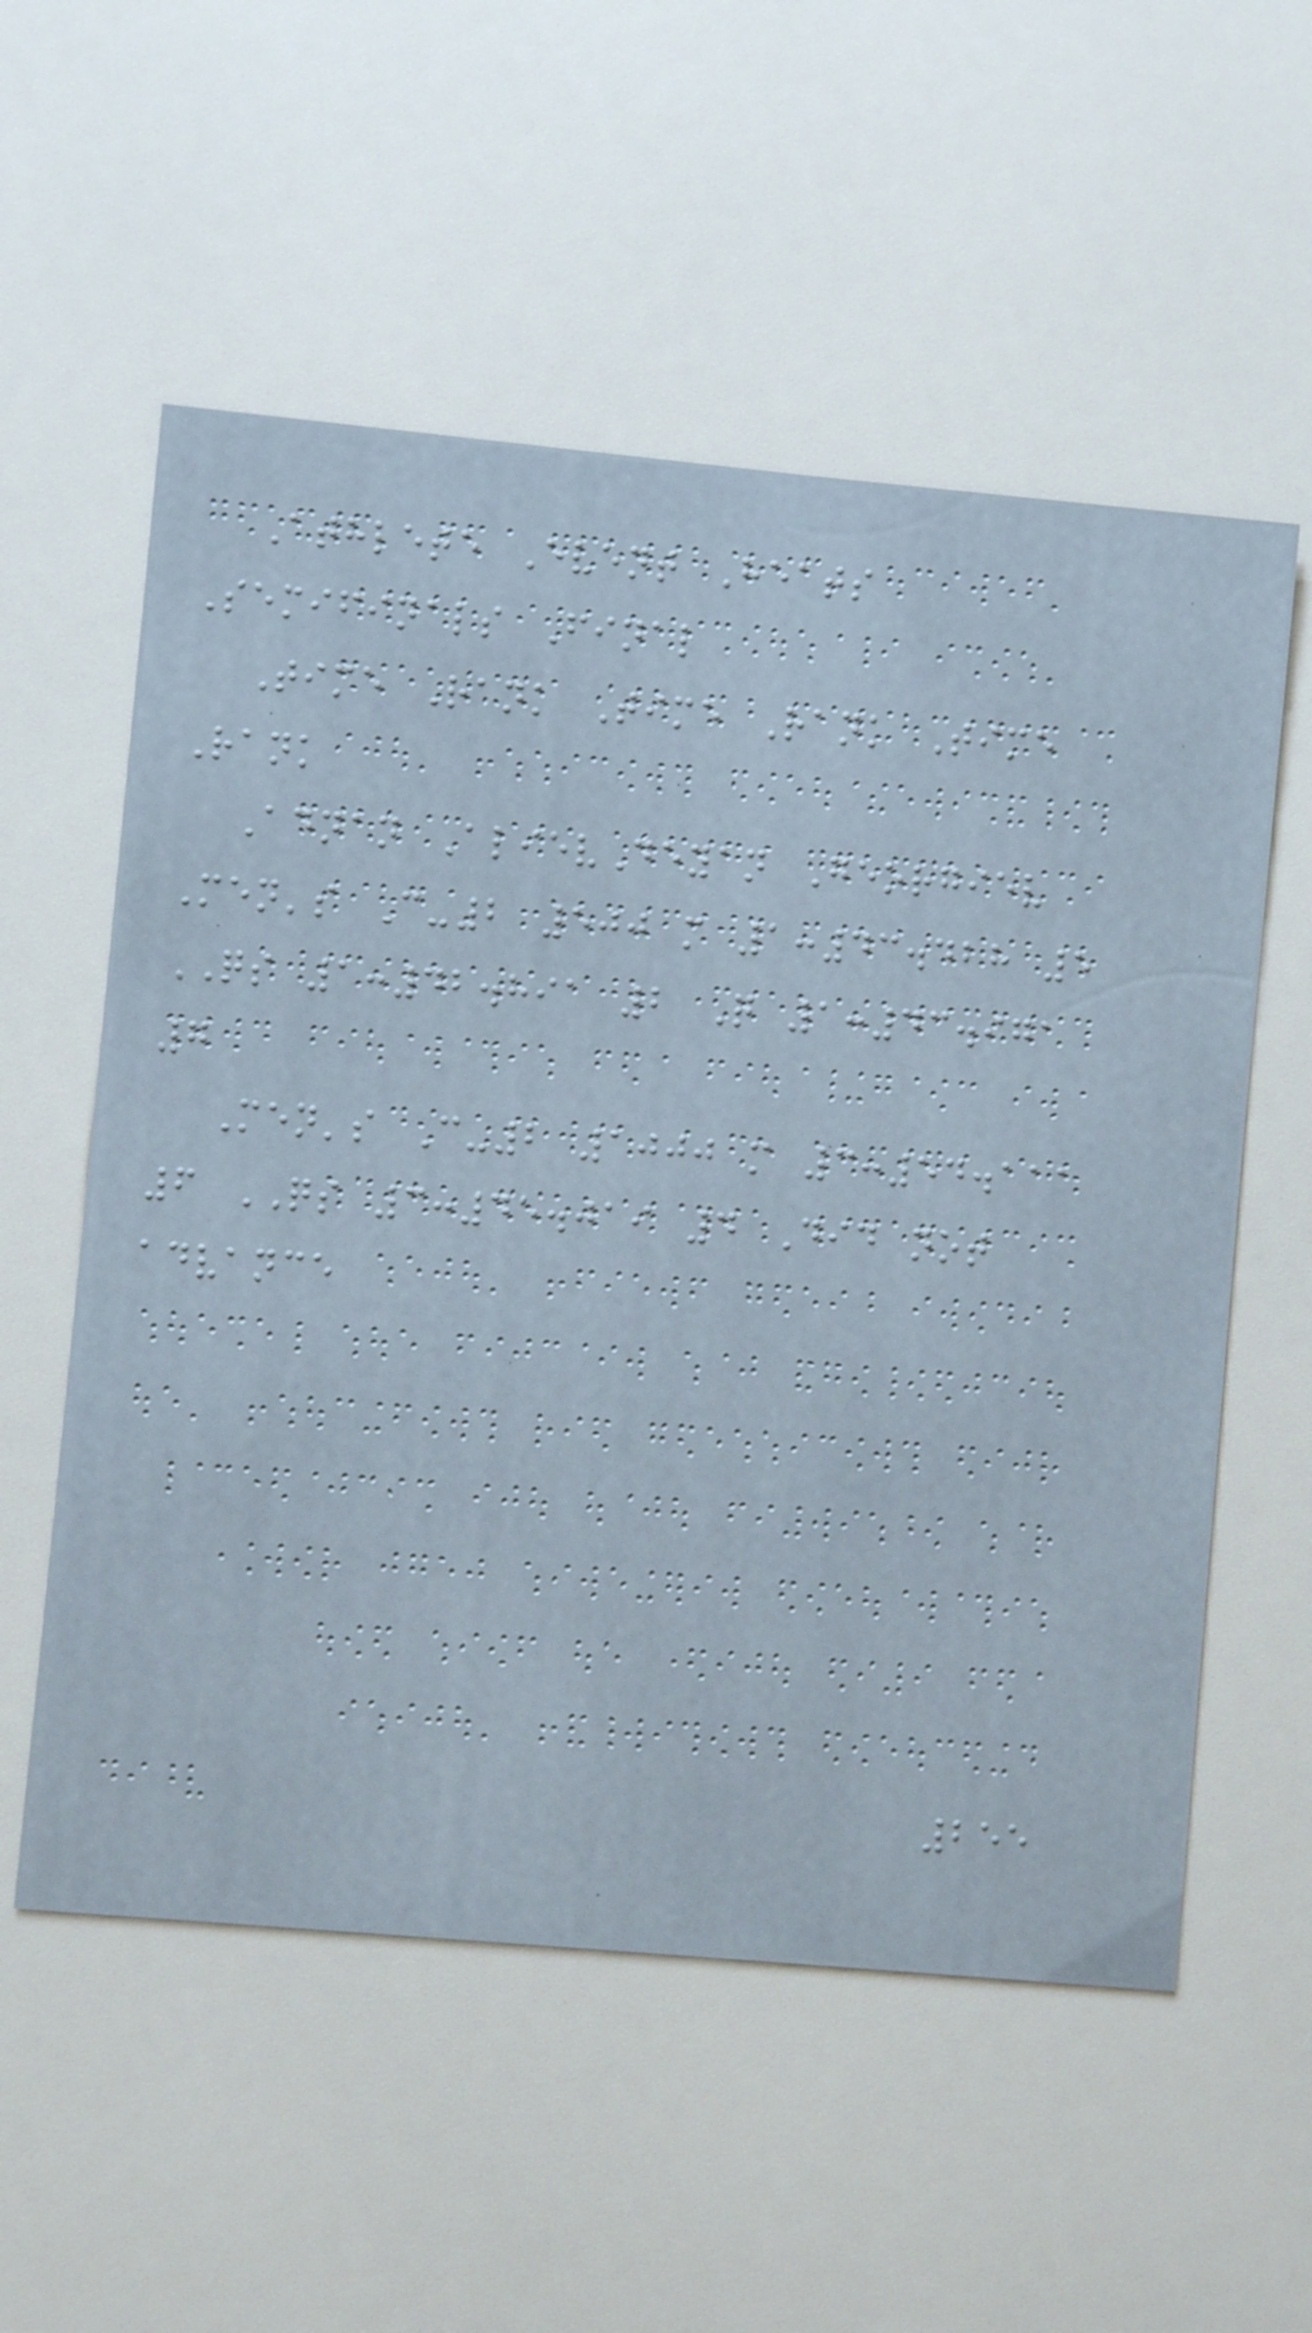Athlete Event Heats
Semifinals Final
Time Rank Time Rank Time
Rank
Adnan AlievDeyan Georgiev
Men's C-2 500 m 1:43.428 5
QS 1:42.891 2 Q 1:43.971
7
Men's C-2 1000 m 3:54.111
6 QS 3:45.019 4 Did not
advance
255
